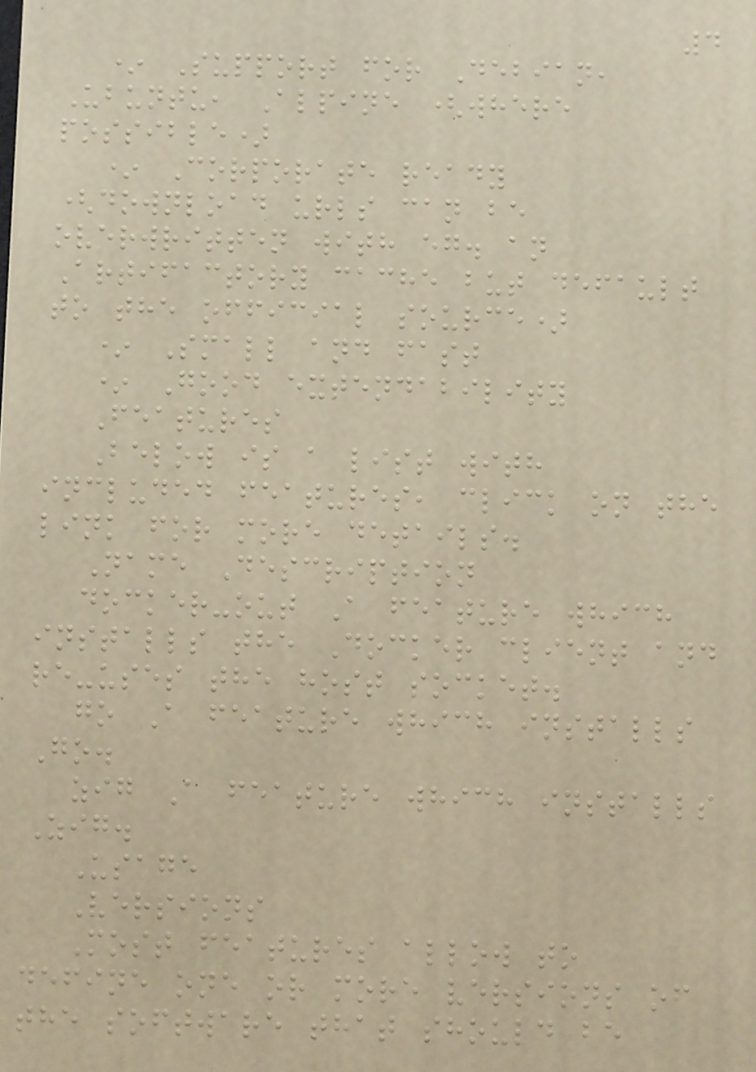4
* Support for Debian,
Ubuntu, Alpine (where
possible)
* Corporate ready
(download urls can be
overwritten with eg. an
Artifactory cache but default
to the official source)
* Small and fast
* Good extendability
Features
Below is a list with
included features, click on the
link for more details.
Name Description
docker-out A feature which
installs the Docker client and
re-uses the host socket.
go A feature which installs
Go.
zig A feature which installs
Zig.
Usage
Versions
Most features allow to
define one or more versions of
the software that should be
